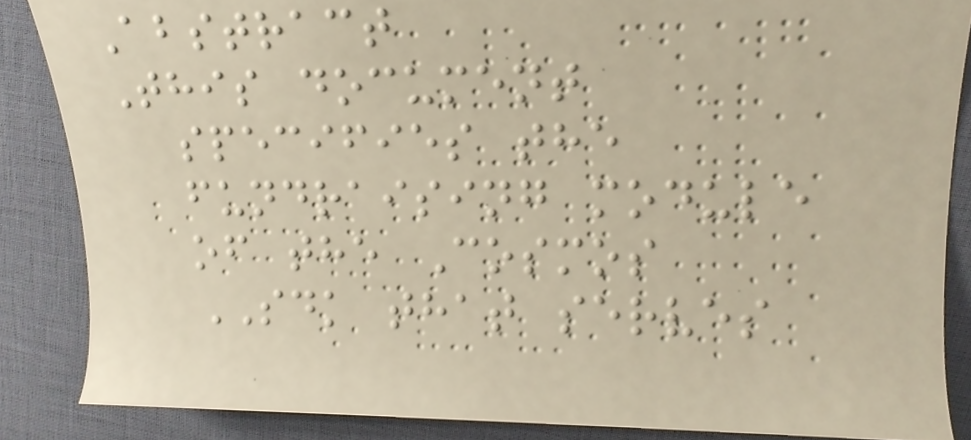Abstract
This document
specifies the
fundraising module
of the Cosmos
SDK that serves
